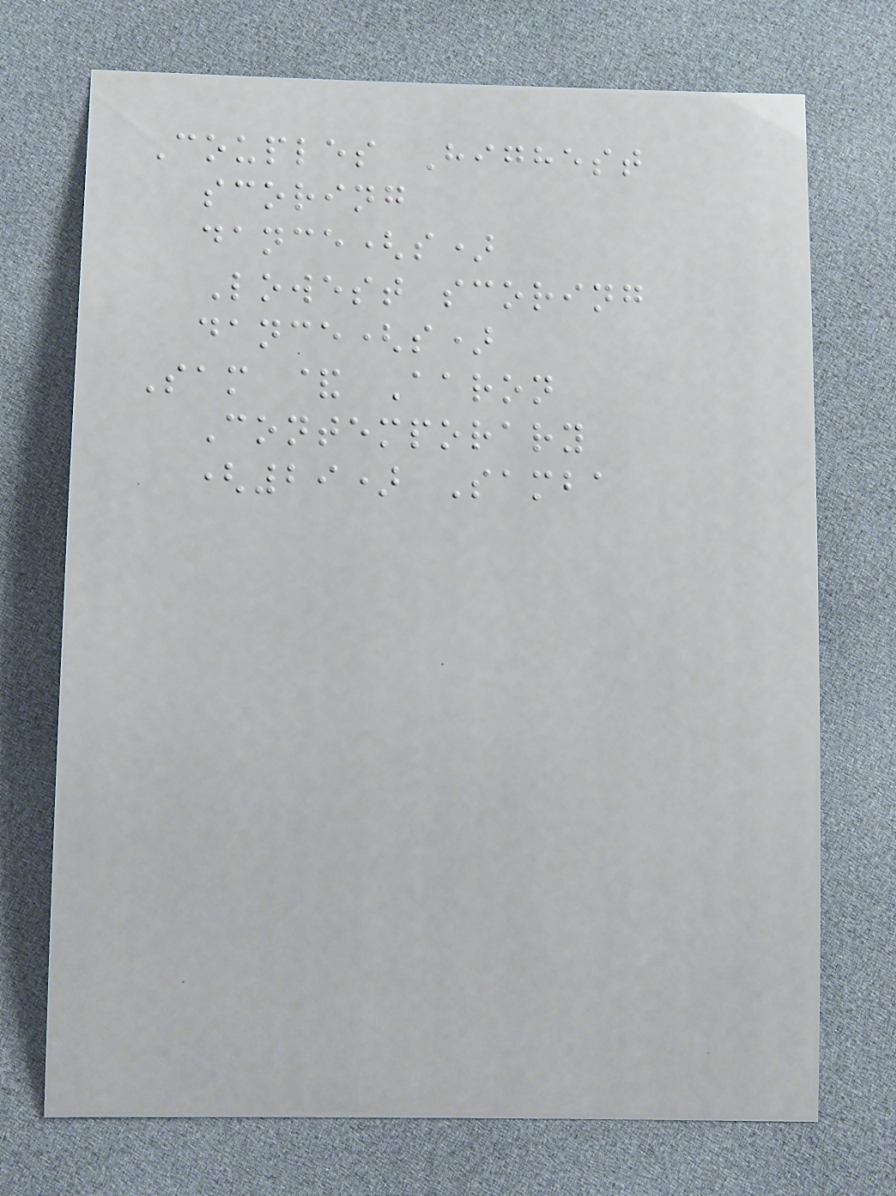Couples Highest
scoring
dance(s)
Lowest scoring
dance(s)
Sam & Aaron
Contemporary
(29) Samba
